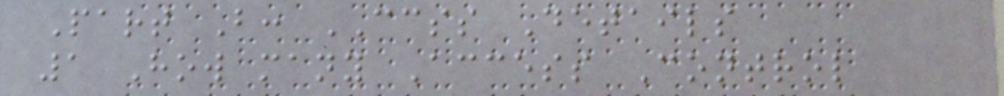Part B: CCSS Details
1 How many Access Control
